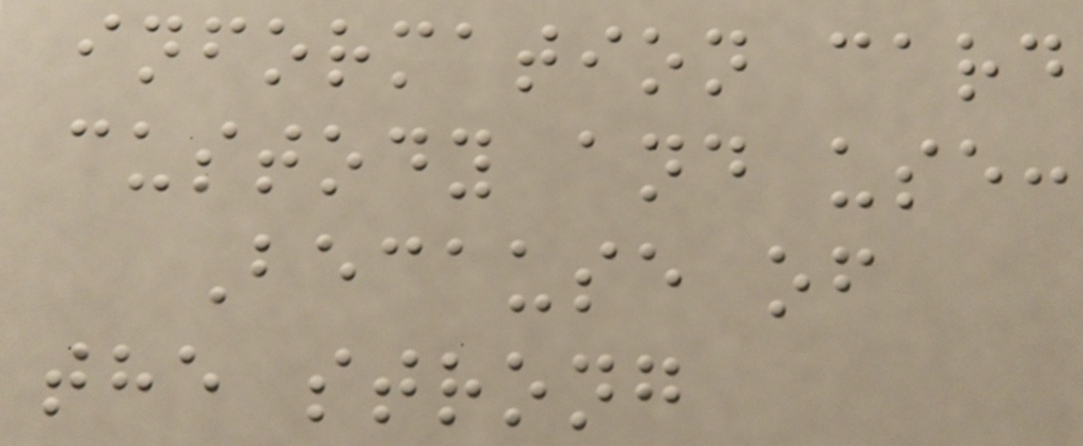information card
custody and use:
Because of
the strong
